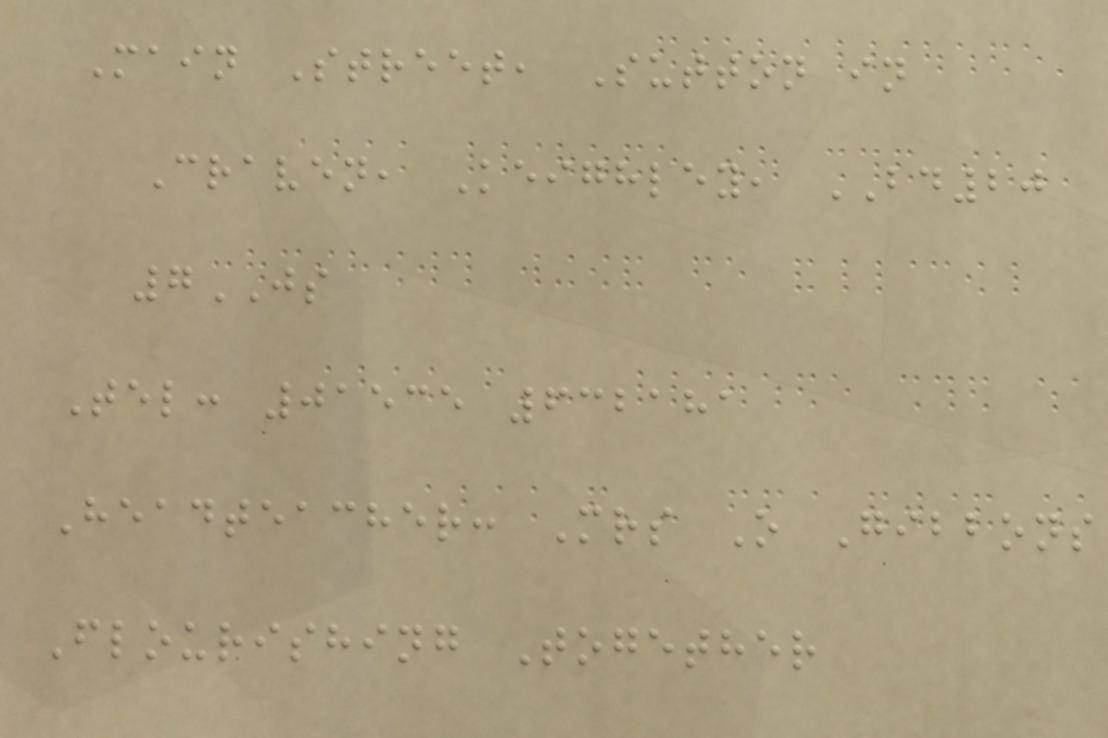Main Street, Sutton in
Craven, Keighley, BD20
7JS
Tel: 01535 632181
Headteacher: Mrs O Gibbons
Flourishing Together
